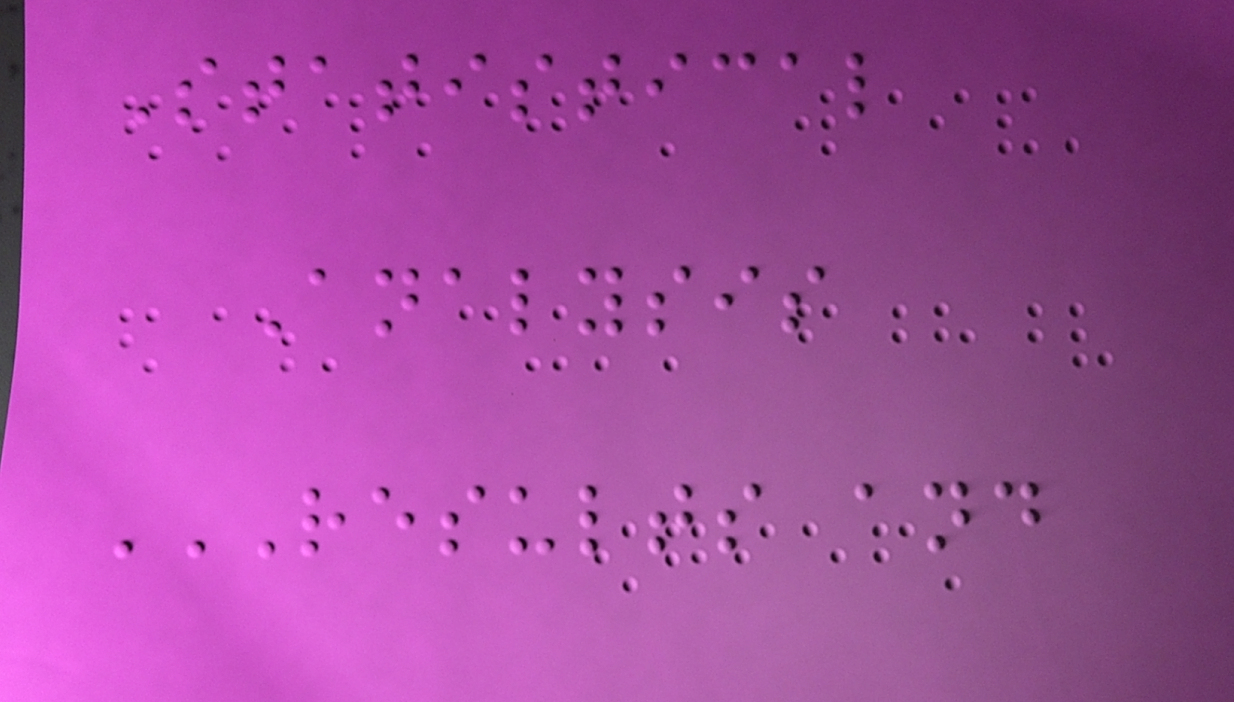Statistical
Analysis
RESULTS AND
